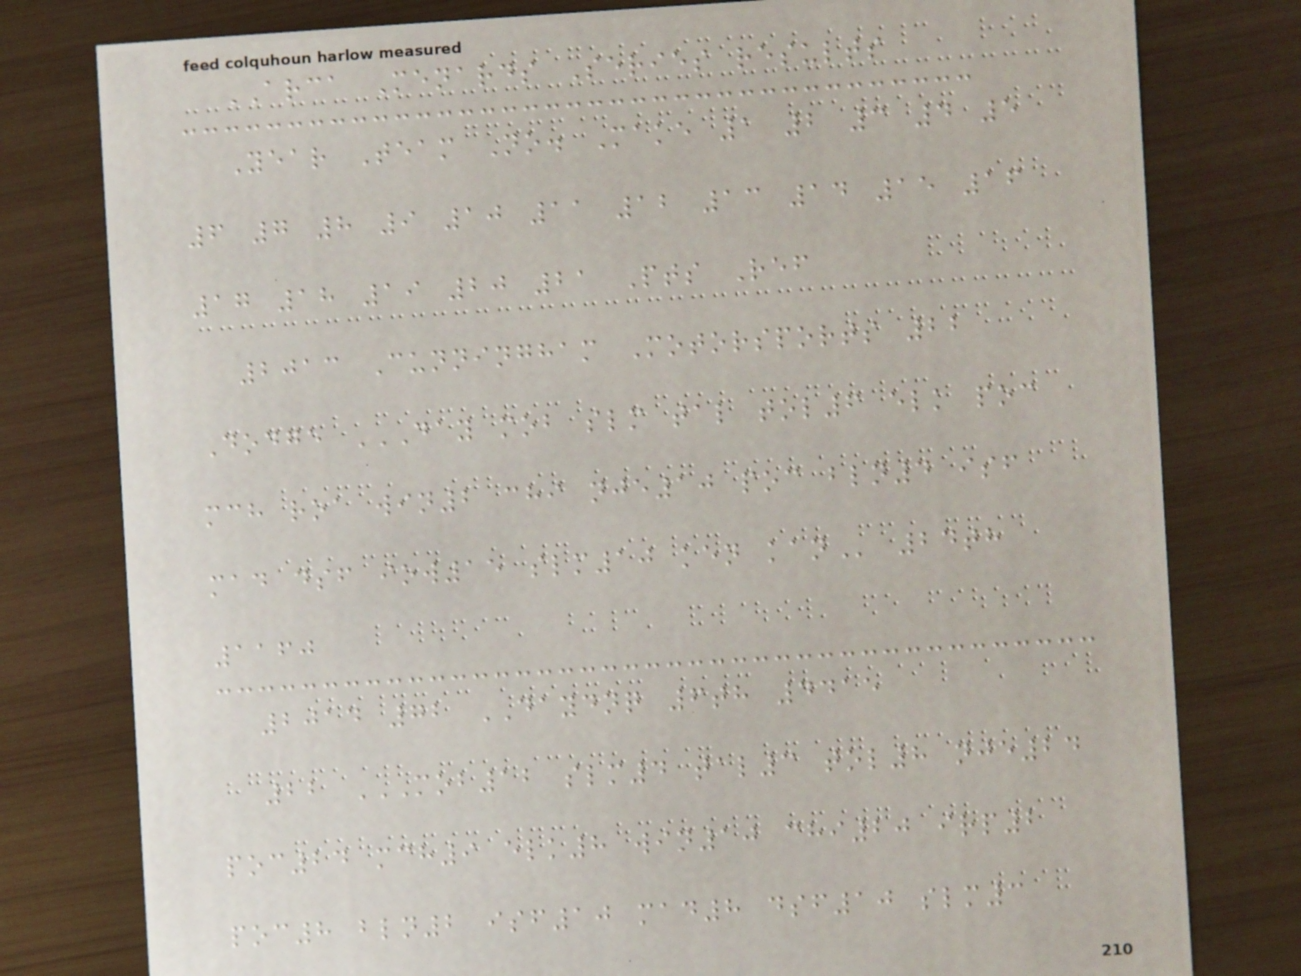ARCA Menards Series results
Year Team No. Make 1 2 3 4 5
6 7 8 9 10 11 12 13 14 15 16
17 18 19 20 21 Pts Ref
2013 Cunningham Motorsports 22
Dodge DAY MOB SLM TAL TOL6 ELK POC
MCH ROA WIN2 CHI NJE10 POC BLN4 ISF
MAD DSF IOW15 SLM10 KEN KAN 24th
1160
2014 72 DAYDNQ 6th 4415
22 MOB12 SLM4 TAL3 TOL8 NJE24
POC24 MCH9 ELK8 WIN10 CHI20 IRP2
POC8 BLN2 ISF10 MAD8 DSF10 SLM3
